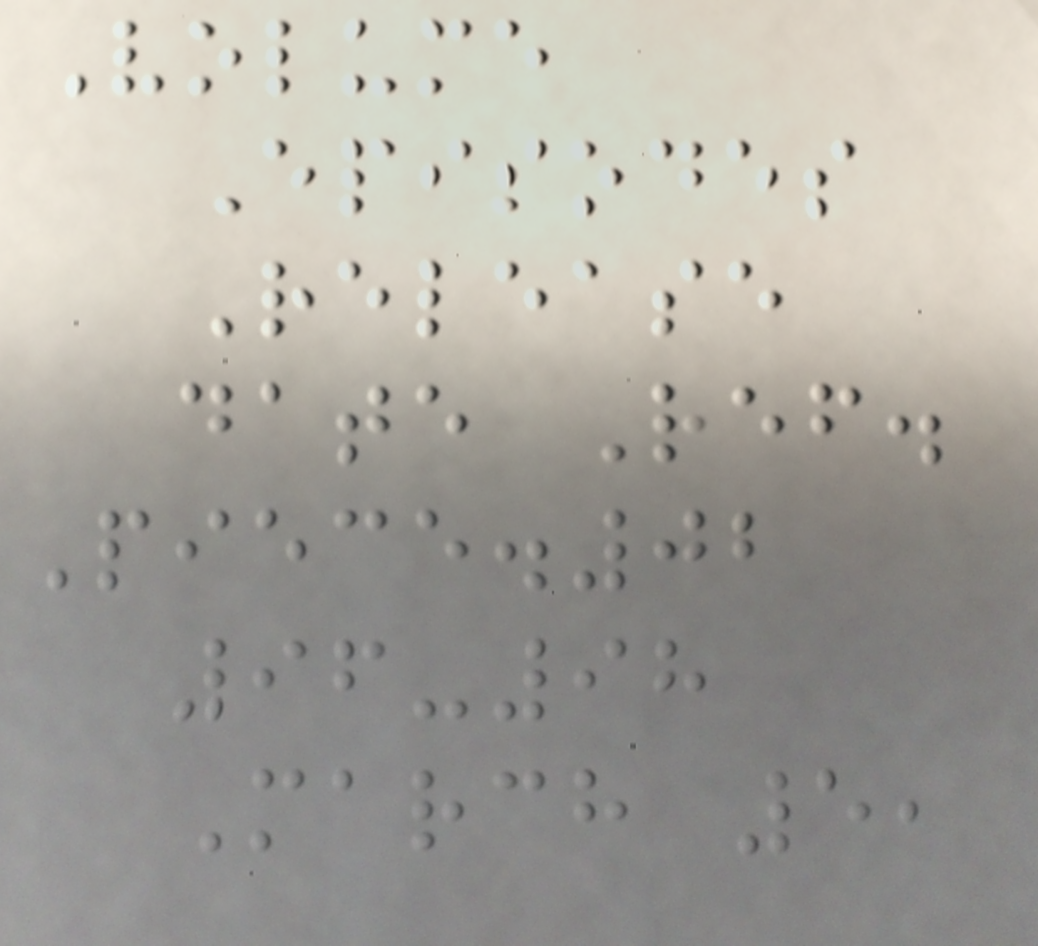Volume
Episodes
Release
date Ref.
Piece.02
96-98
March 5,
